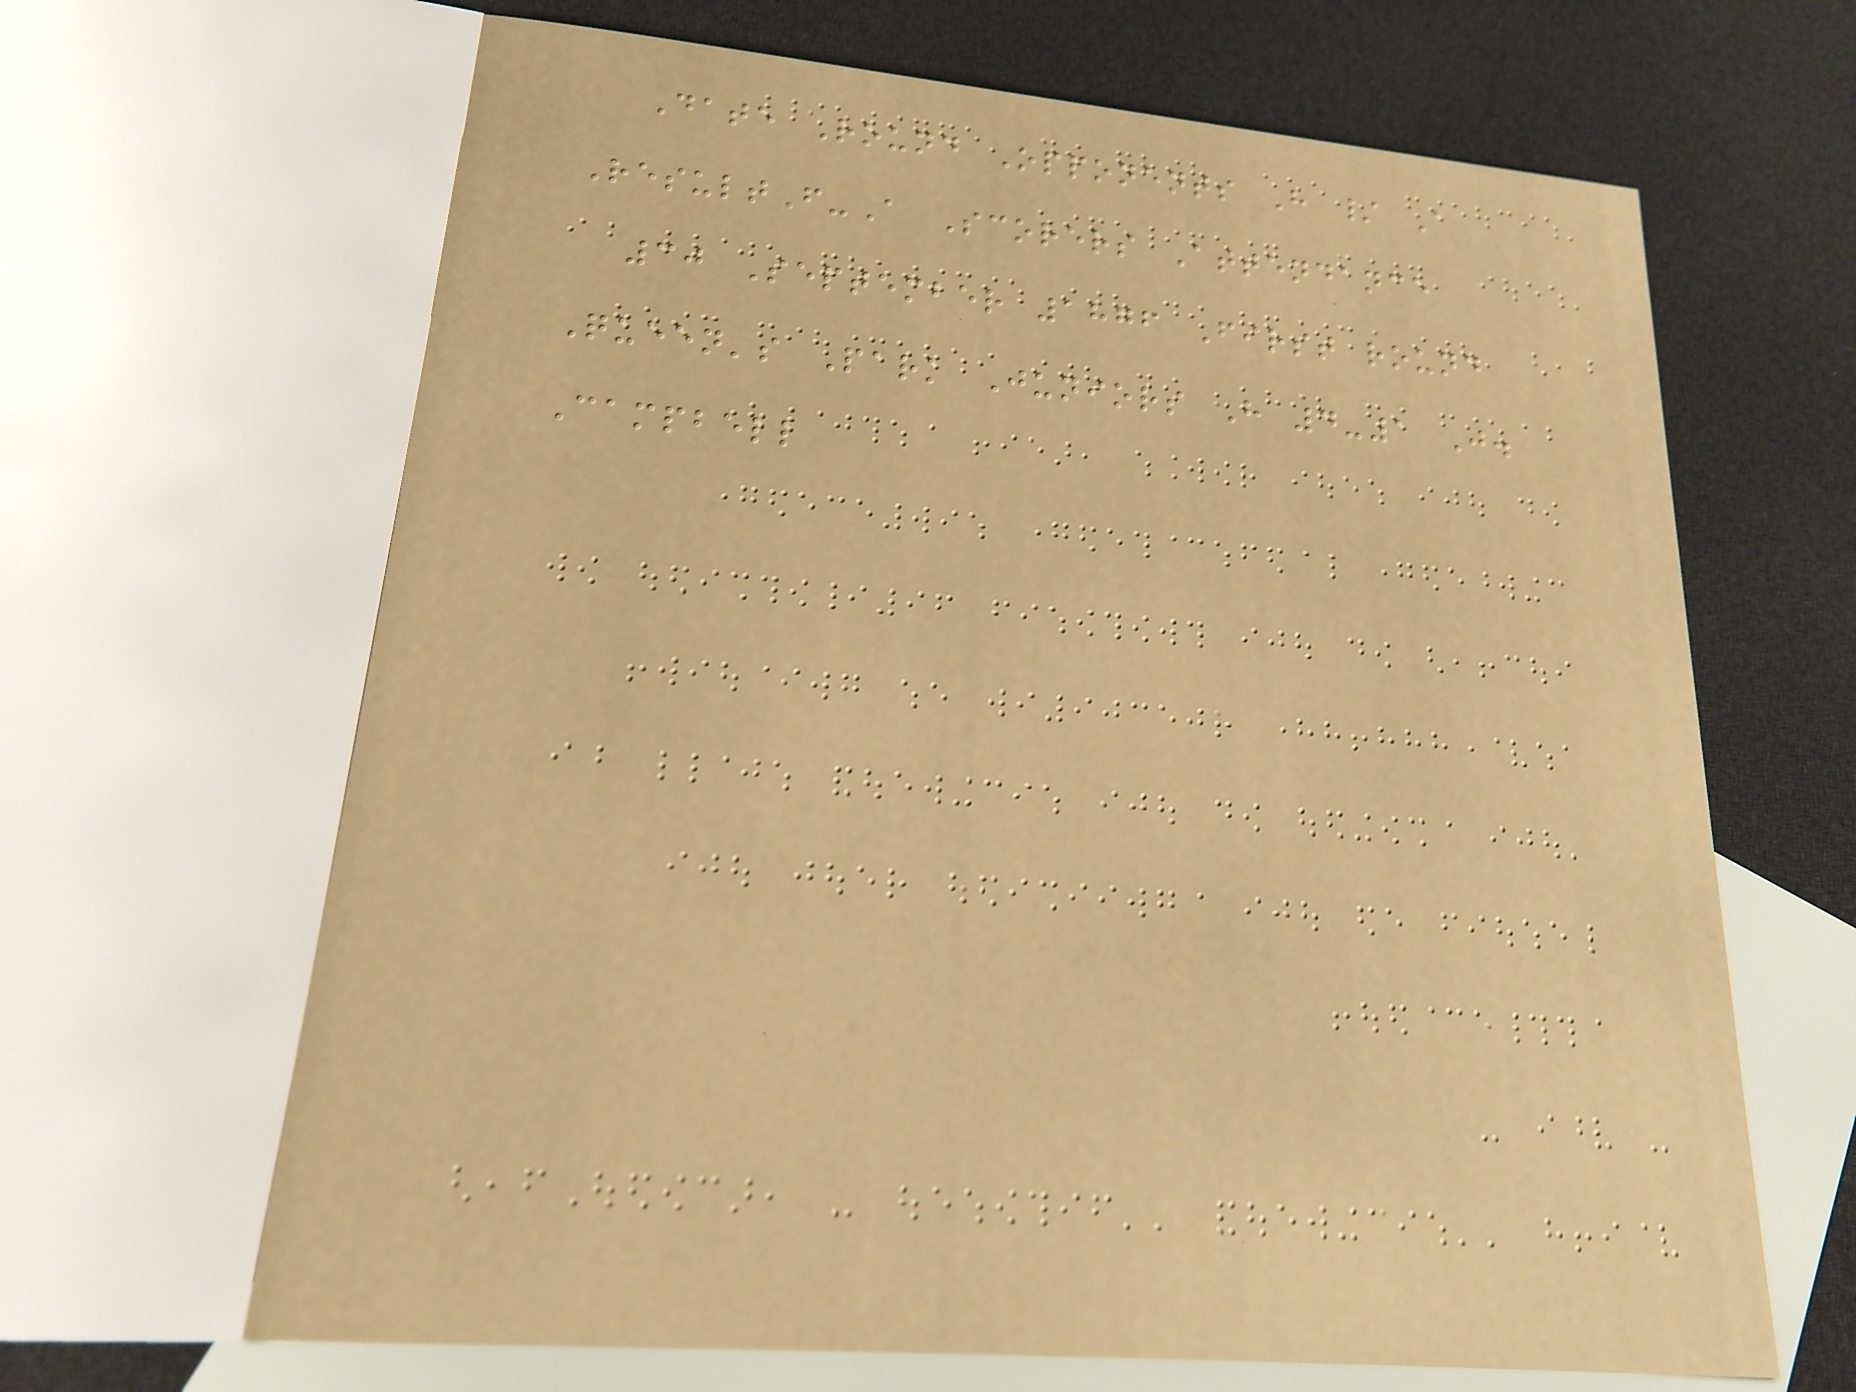Date Round Opponents H / A
ResultF-A Scorers Attendance
30 September 1876 First round
Queen's Park Juniors H 4-1 J.
Campbell
